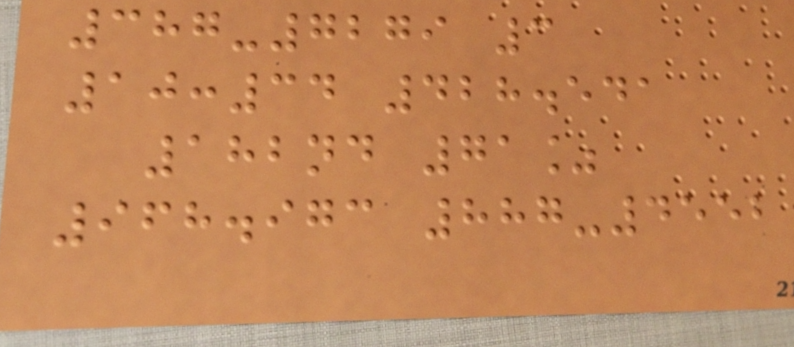387-7279 3
10:34 428.541
182nd 71%
968.973 887-4552
